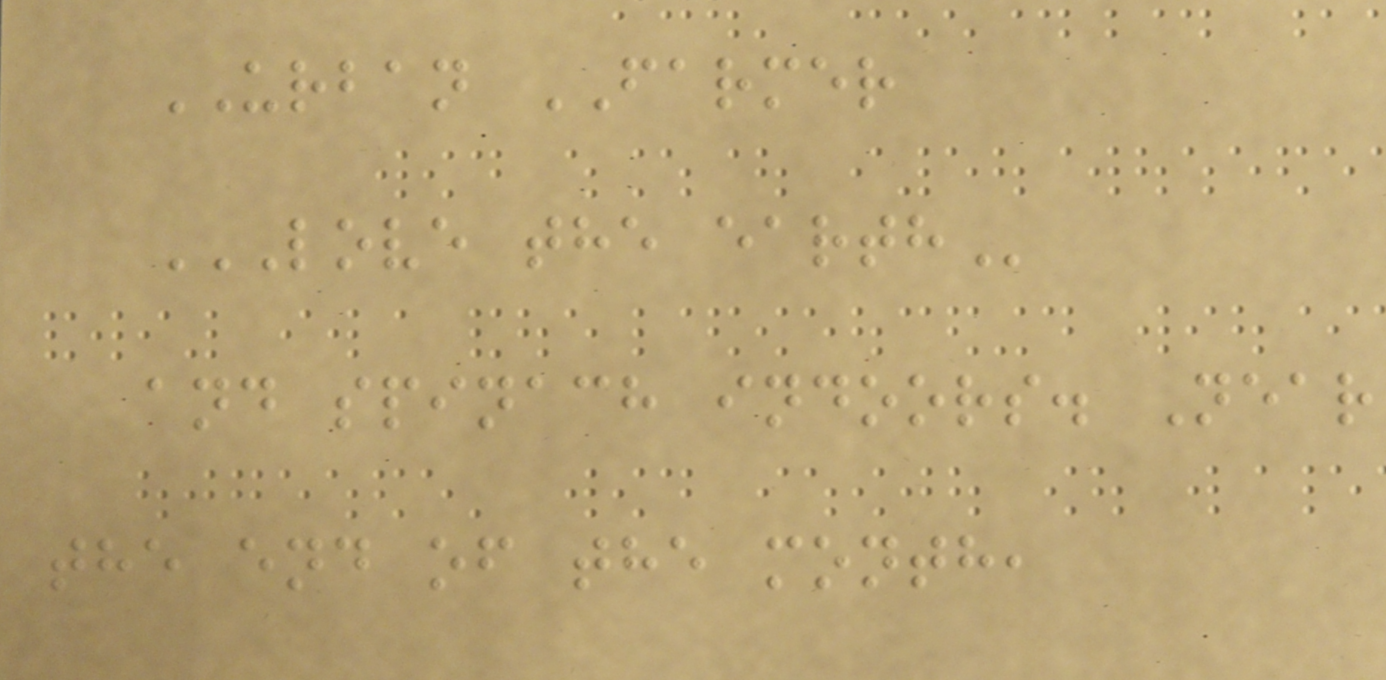URBAN FARMER
LOVE THE EARTH
and spinach indoors. Near
the end of the month,
